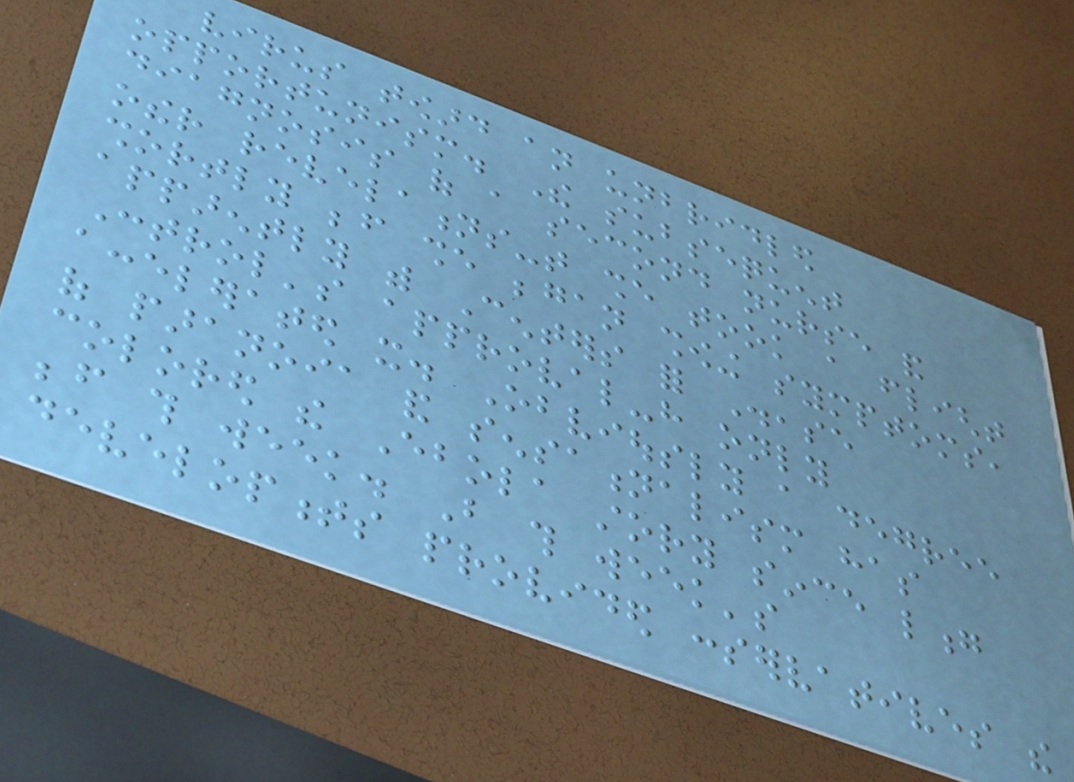virus toward an unbridled
opportunism. The subsequent
diagnosis of a second nurse and
other revelations-that she took a flight
shortly before she began showing symptoms,
apparently with Centers for Disease
Control's approval-have only
accelerated it. Obviously a degree
of paranoia and sensationalism has
colored the Ebola story since long
before this week. But this week's
developments provided conservatives the
